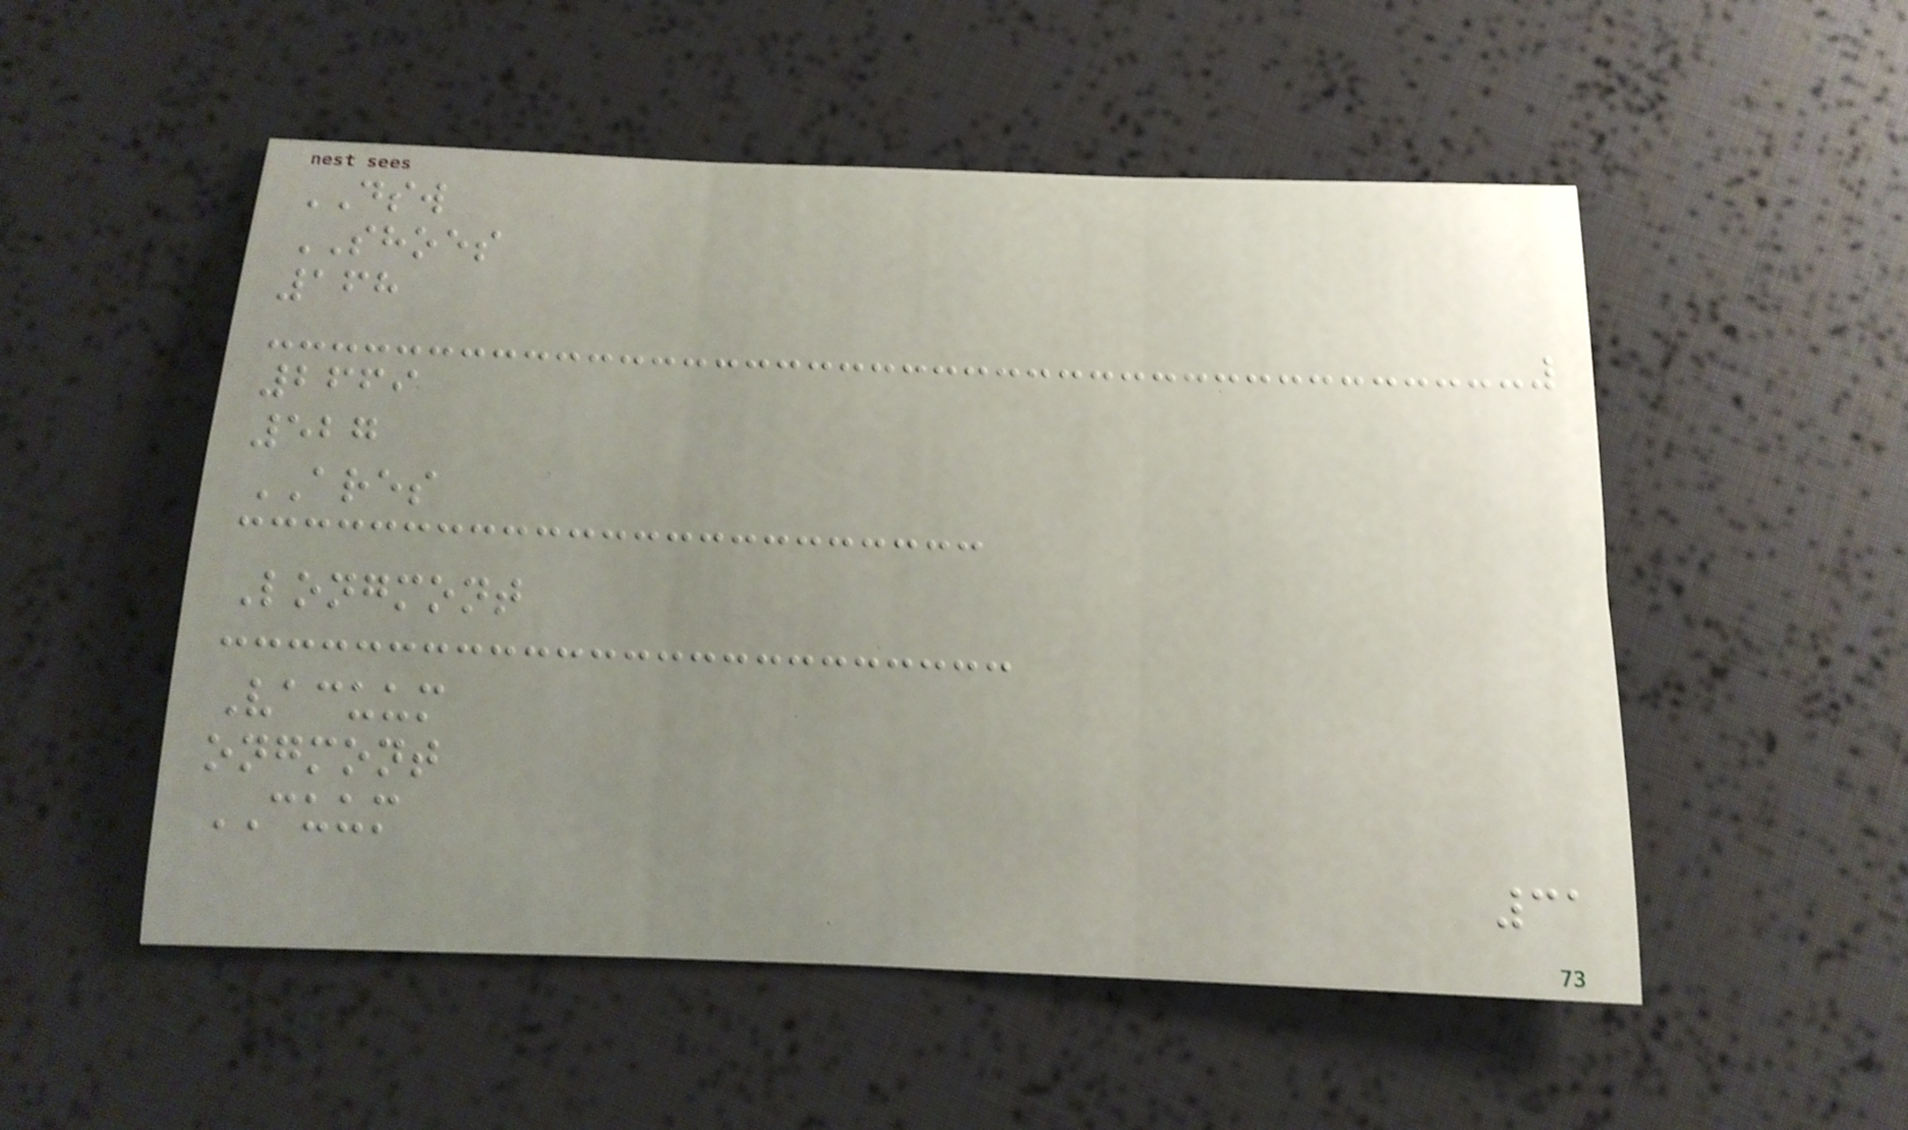DSW
SHOES
168
2669
527
ARES
Longmont
Vacuum
ongmont
CUUM
31
